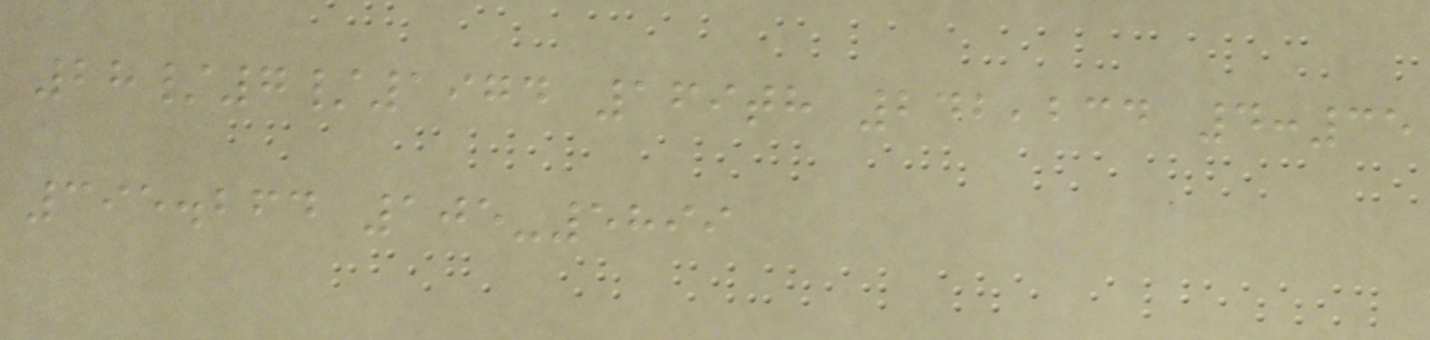28/7/1974 169th 242,234 4:35
395.264 105-5899
